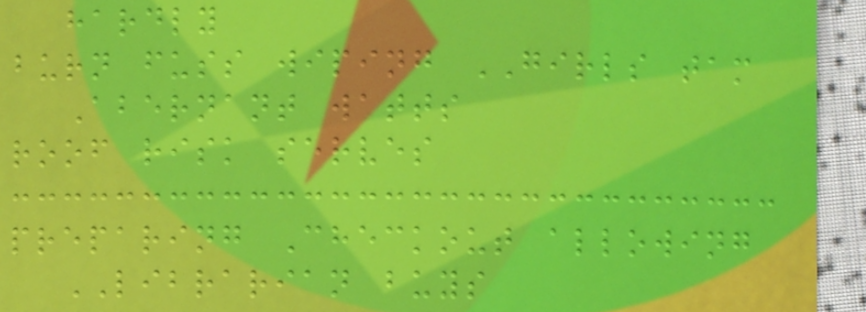hardly
burn fuss wiping GIRLS tam
Abernant watts
roof risk serves
preparing Checkout allowing
LIBRARIAN buys
